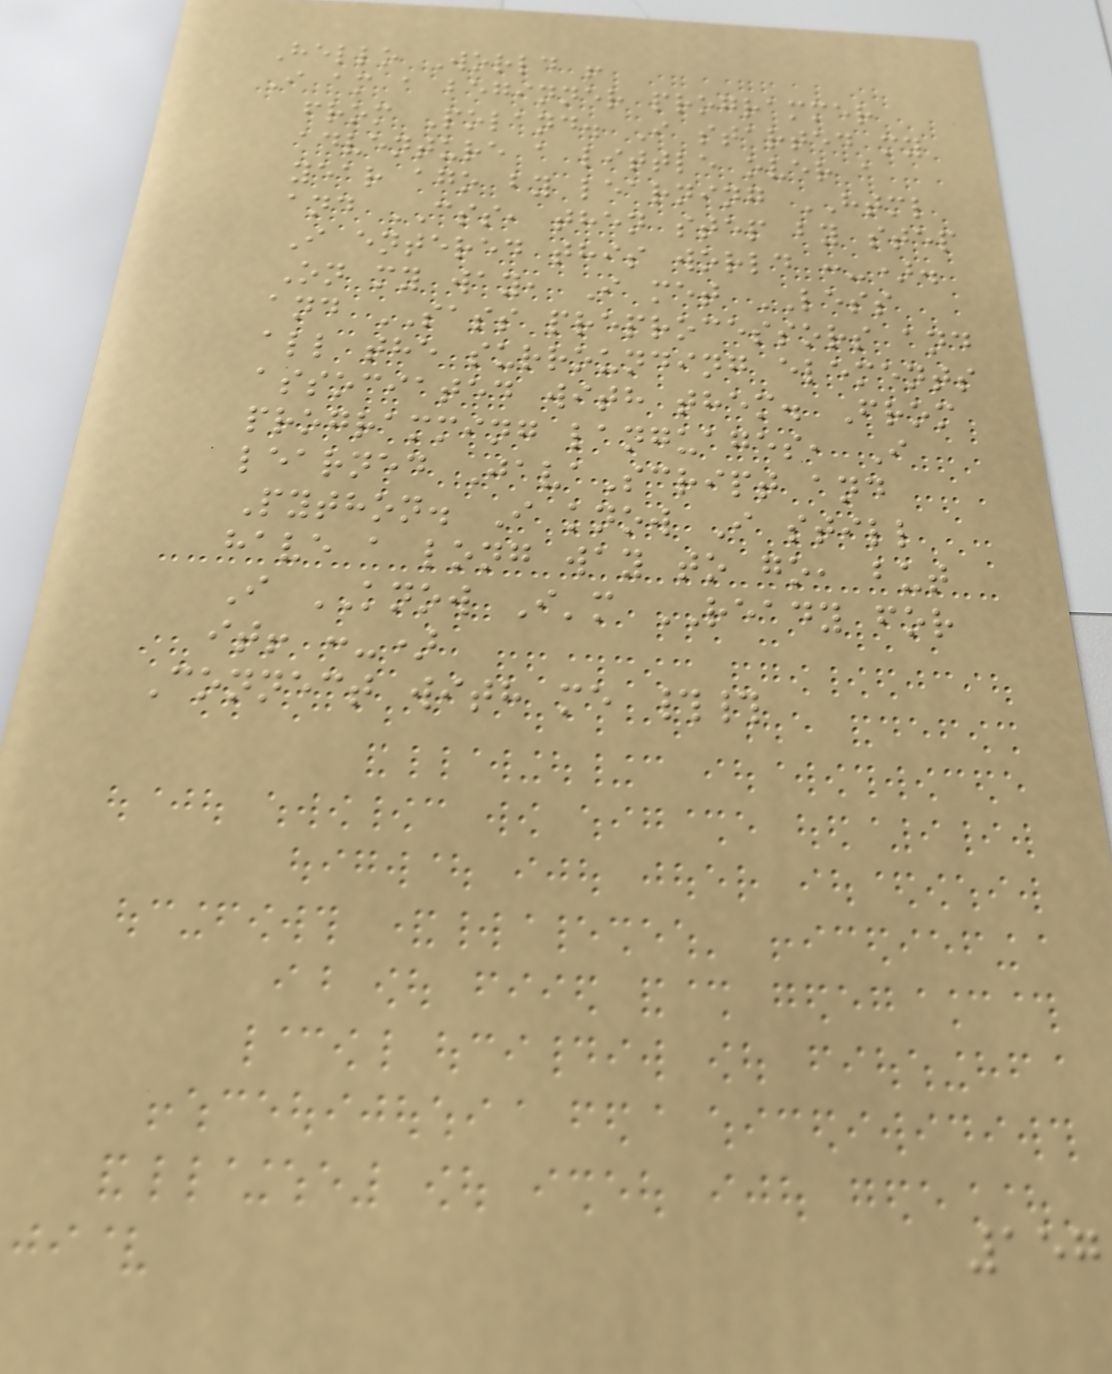Hello World !
I am a beginner programmer
from Poland. I started my
adventure a little over a
year ago by learning HTML
and CSS, then step by step
I entered this world :-).
On my way, I met LESS
and SASS preprocessors and
all the surrounding elements
associated with them. From
programming languages, I
learned JavaScript and
Python. I know I still
have a long way to go, but
I KNOW I'm READY for
it! :-)
Connect with me ##
157
